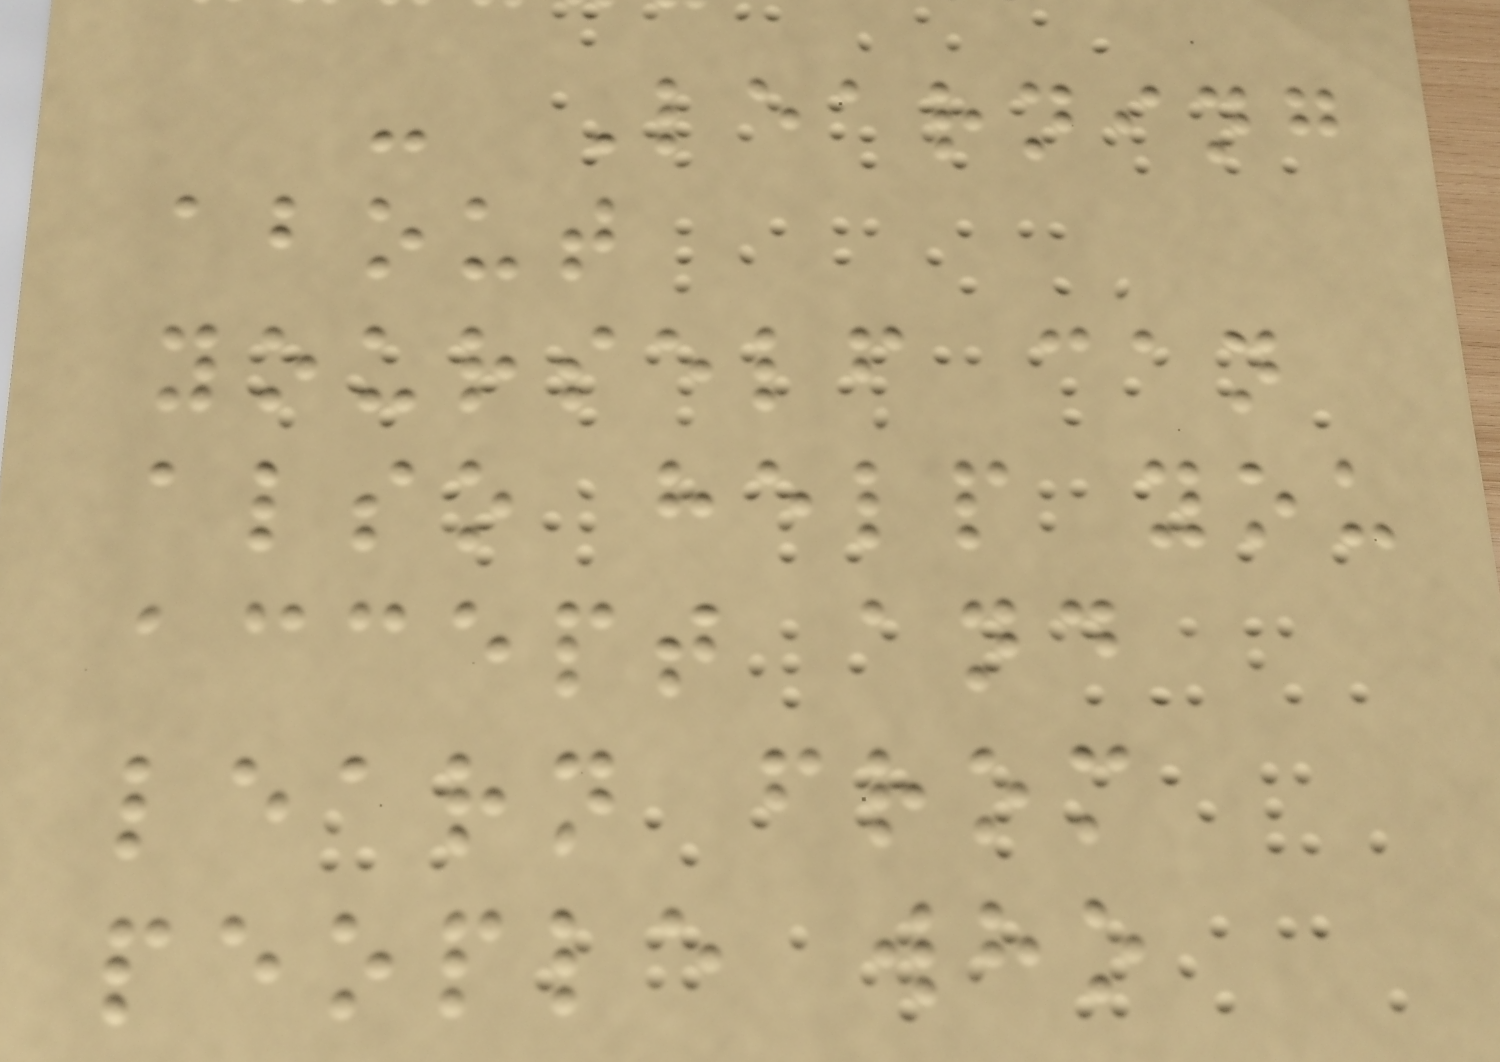- Learning
about
yourself can
also help you
accept and
learn from
people who
